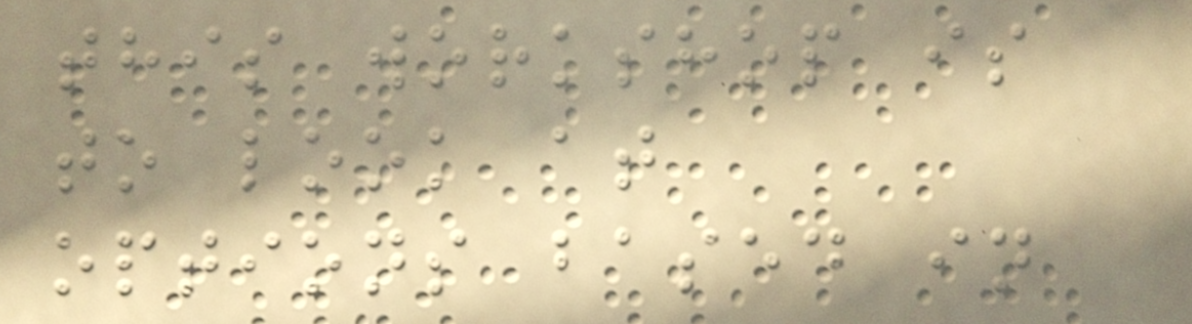this workshop is
to look at
options based in
